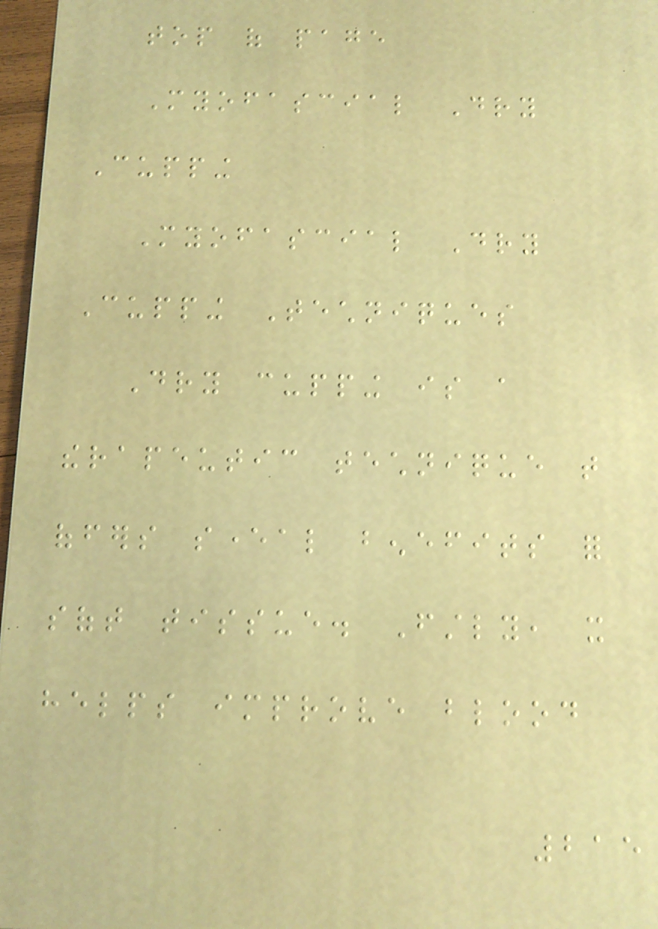top of page
Myofascial Dry
Cupping
Myofascial Dry
Cupping Techniques
Dry cupping is a
therapeutic technique that
offers several benefits for
soft tissue. Firstly, it
helps improve blood
215
